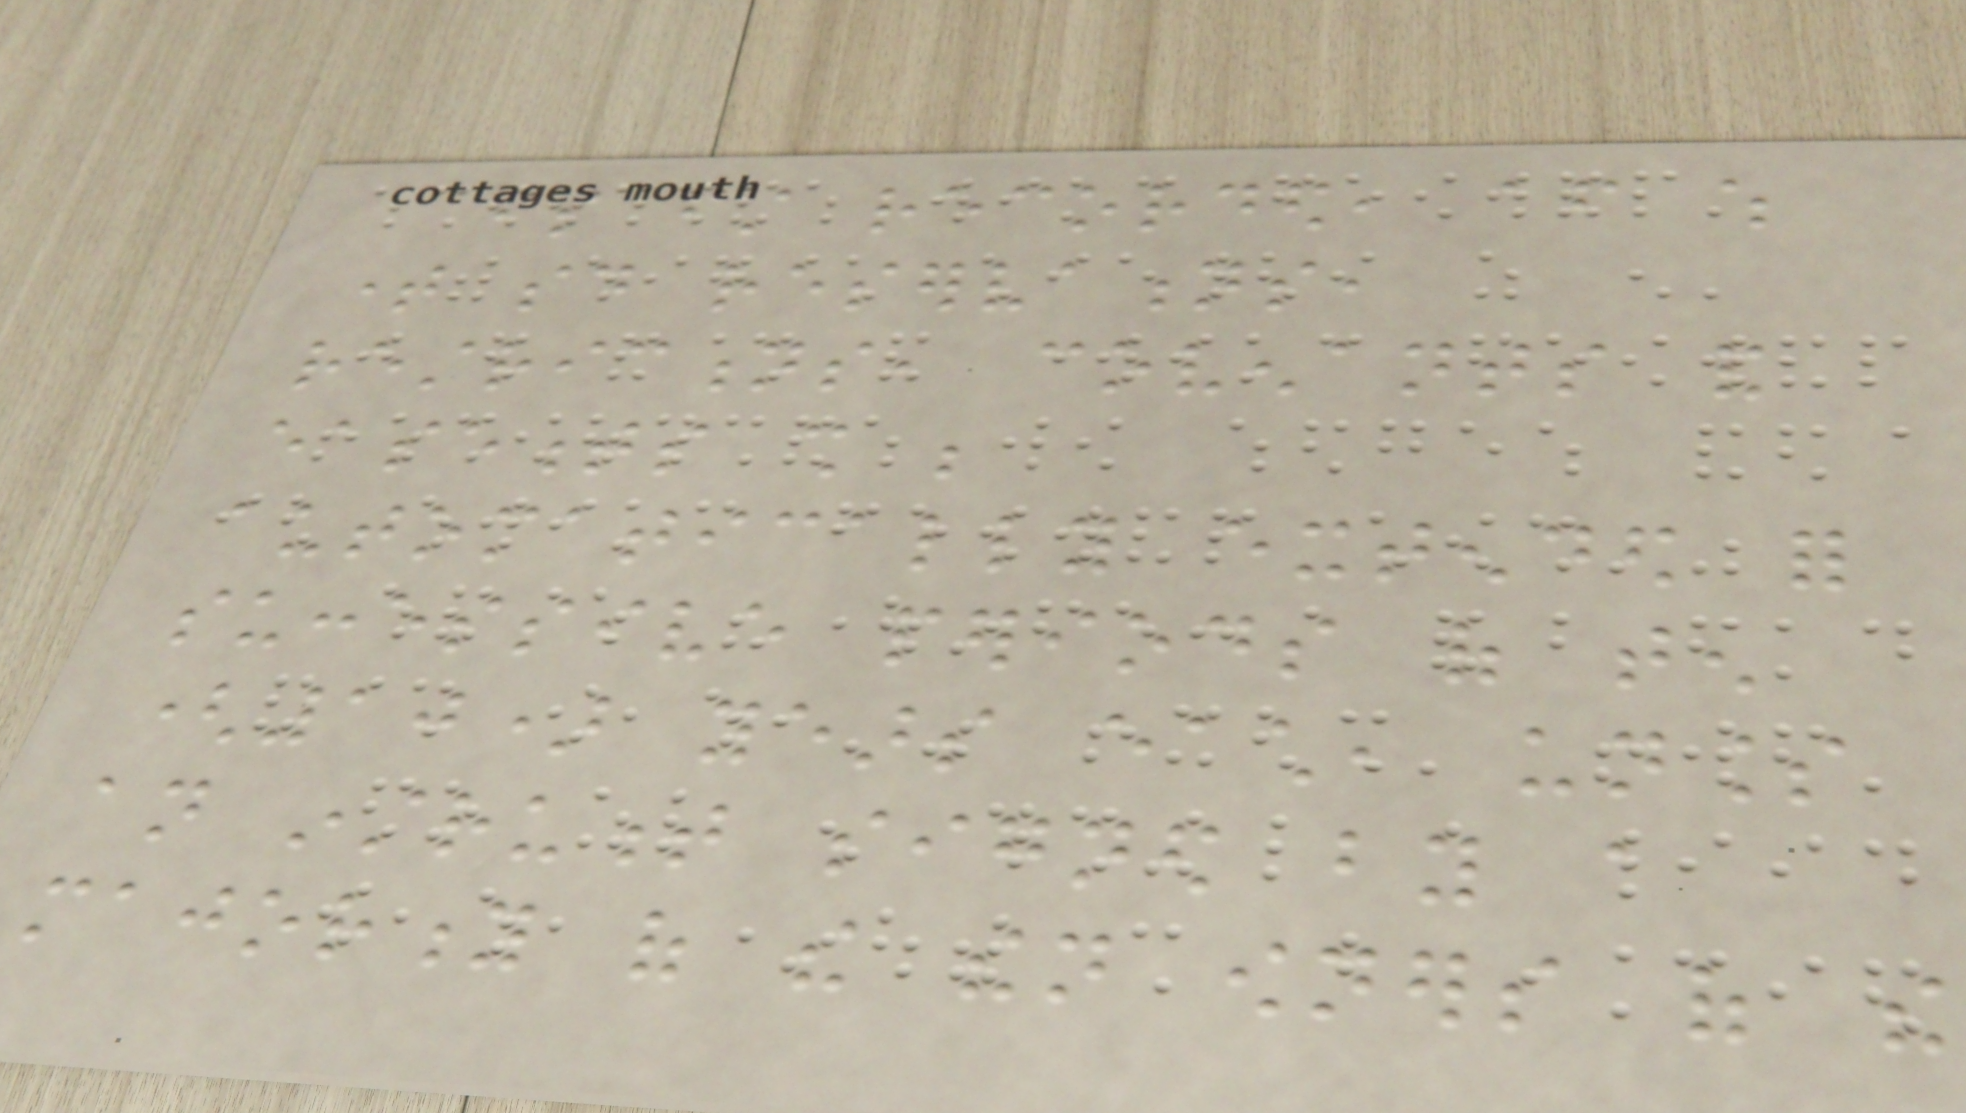is first recorded, after which
time said reservations,
restrictions, covenants and
easements shall be
automatically extended for
successive periods of ten
(10) years each, unless
an instrument signed by a
majority of the then owners of the
